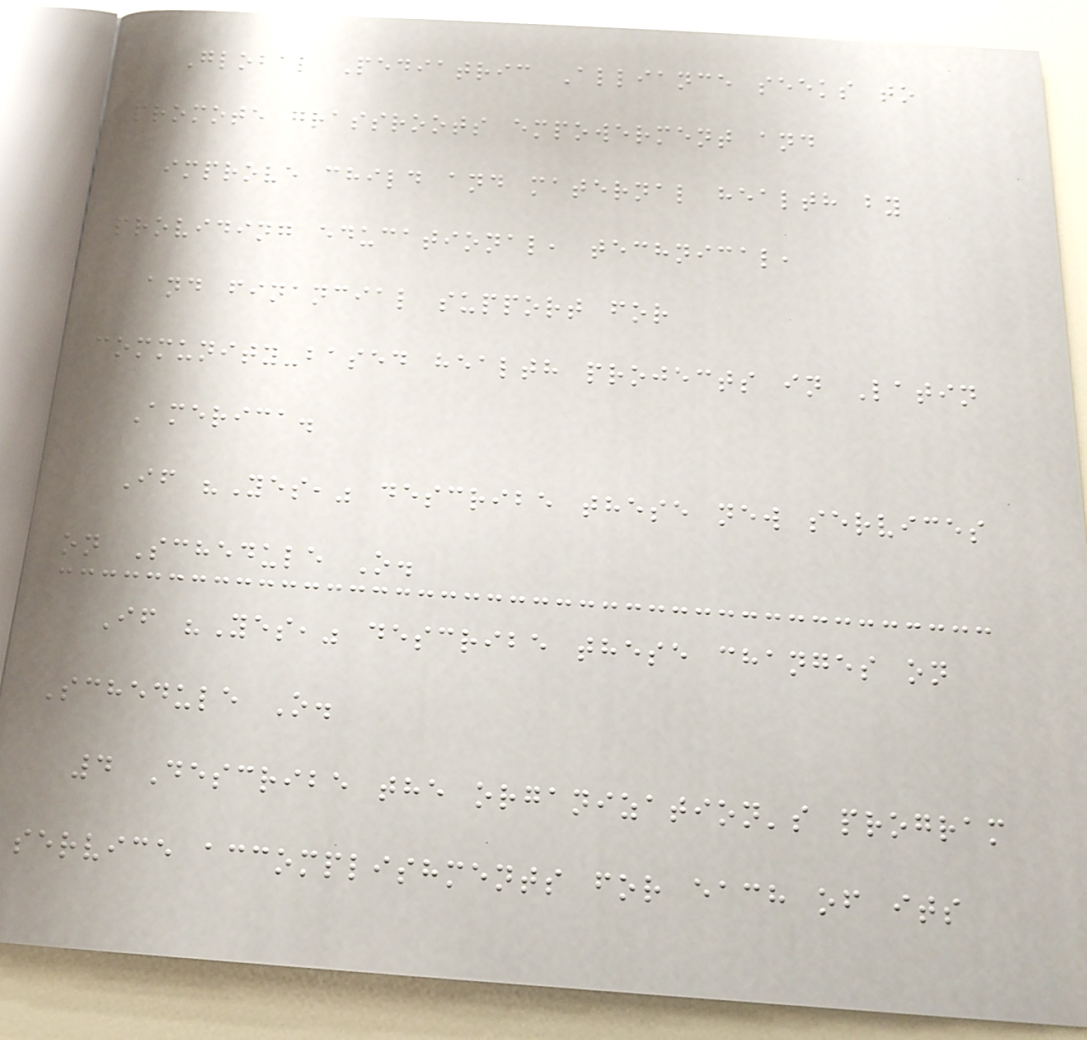Global Pediatric Alliance seeks to
promote grassroots empowerment and
improve child and maternal health by
providing educational, technical,
and financial support for
community-based health projects in Latin
America.
If "Yes," describe these new services
on Schedule O.
If "Yes," describe these changes on
Schedule O.
4 Describe the organization's program
service accomplishments for each of its
